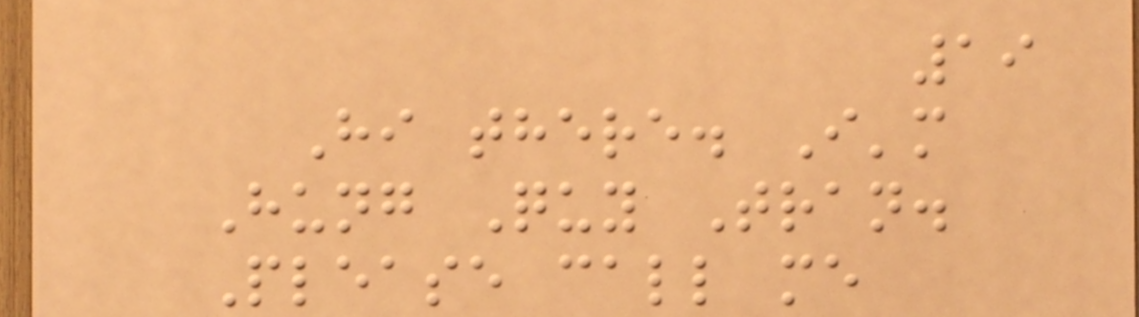19
Hi there. I'm
Hung Quy Tran.
Please call me
